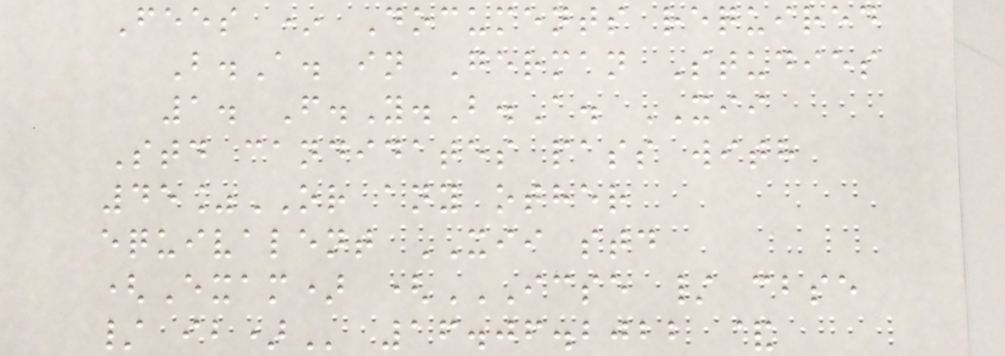Fees * Documents required
B.A. in German Studies
1. F.Y.B.A. XII
Std candidates pass with
45%OR any other
equivalent XII std
(Exam) (ICSE / CBSE
/ IB) 16.06.2022 &
